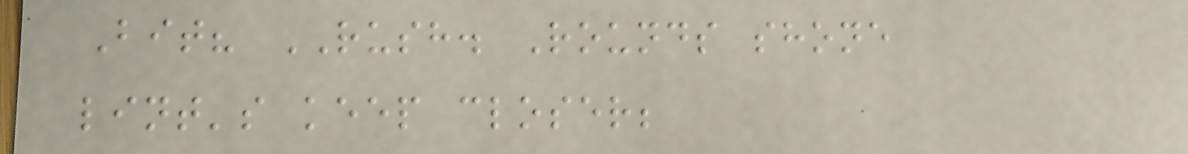Bit? RUSH. Rounds shone
lint's keep closer;
